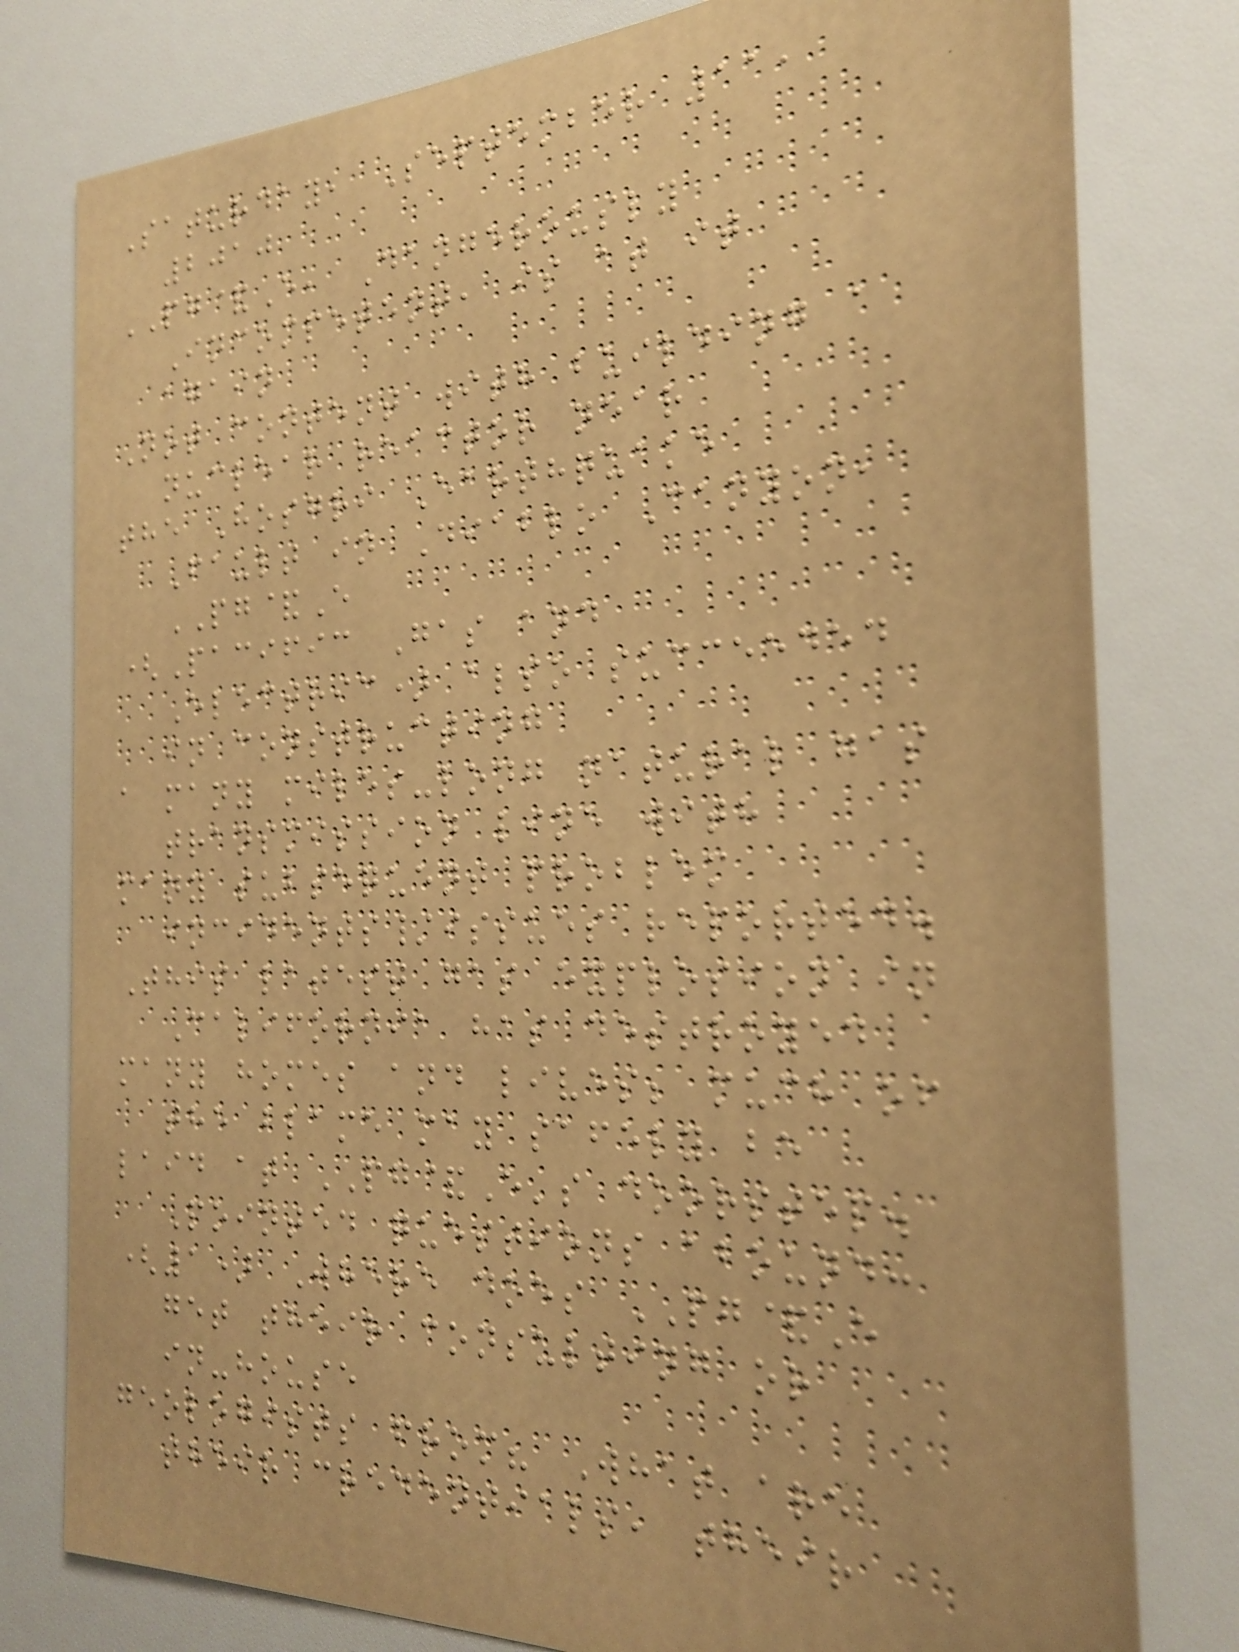Saturday, September 11,
2010
PG&E, Dangerously
Incompetent, is at it
again
Not content with building a
nuclear reactor near
the Hosgri Earthquake
Fault in Diablo Canyon,
PG&E
(Pacific Gas and
Electric) also succeeded
in constructing
a many miles-long natural gas
transmission line with
many subsequent problem
incidents/issues reported.
This latest gas explosion in
California has destroyed
many homes and lives; much of
the blame may safely be
laid at PG&E's doorstep.
Pointed questions abound:
(1) Where does PG&E
get their consulting or
in-house
geologists from? What are
their credentials, their
